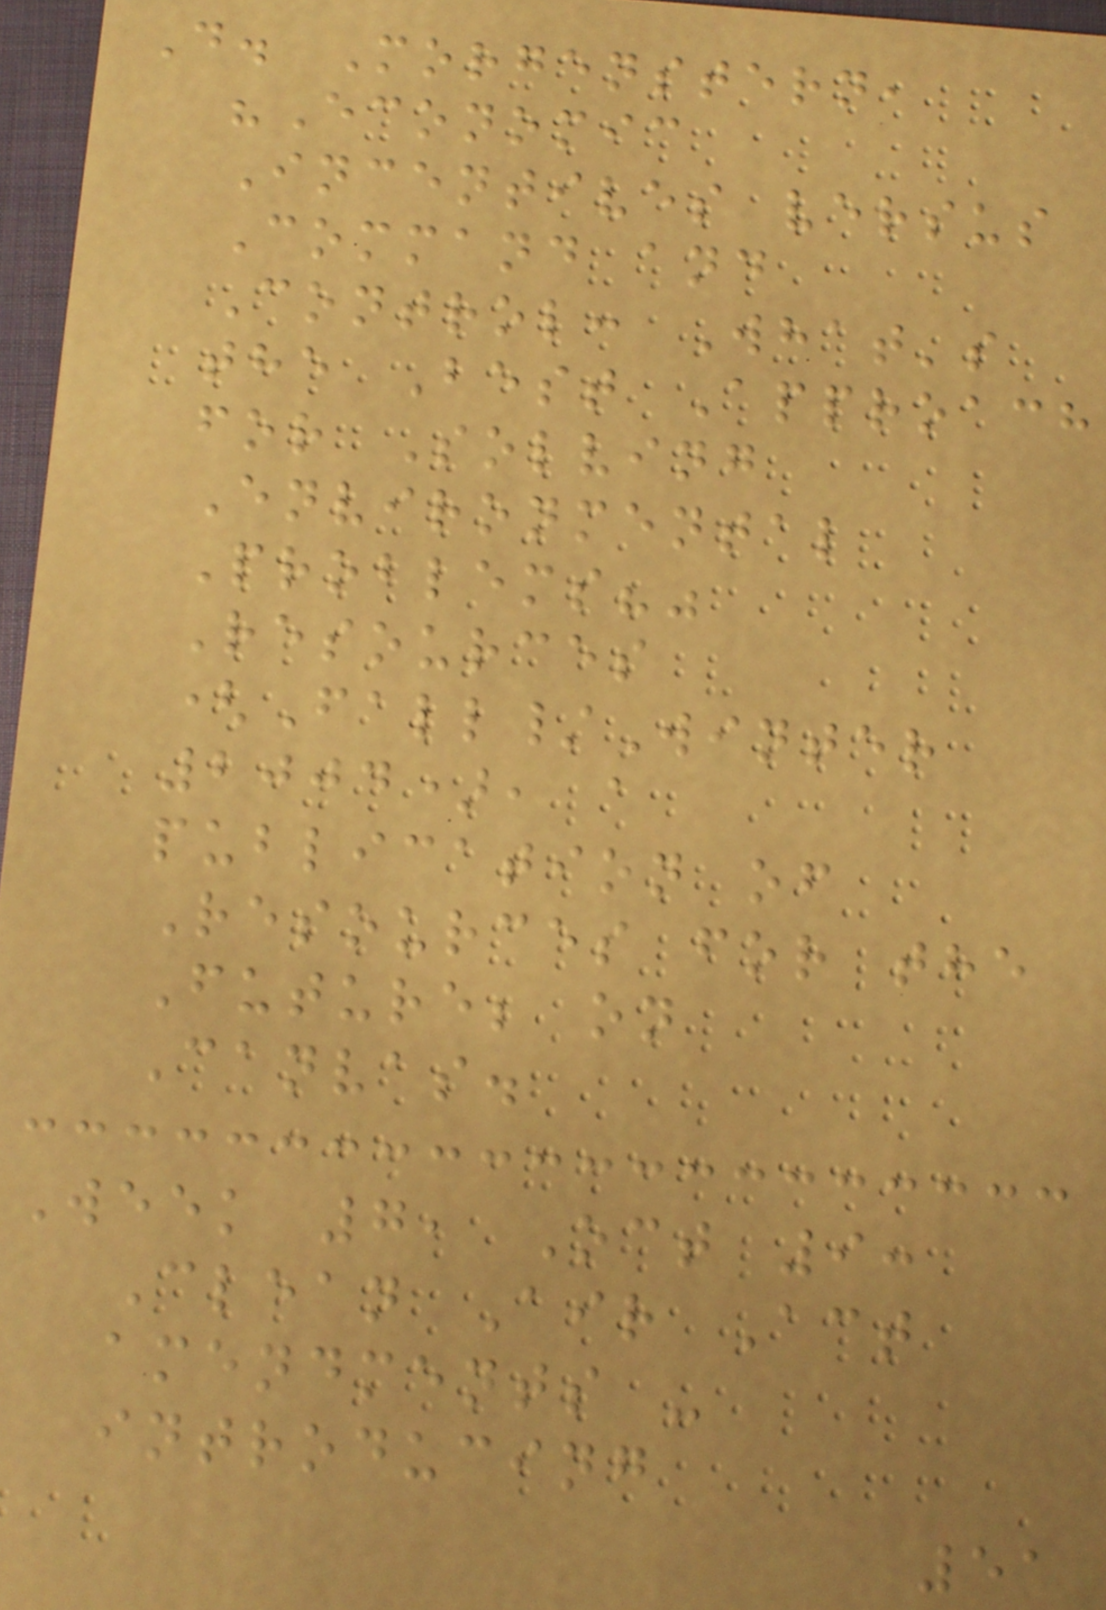D. Morgenstern,
"Economic
Incentives versus
Command and
Control: What's
the Best Approach
for Solving
Environmental
Problems?"
Resources
(Fall/Winter
2004), a
publication of
Resources for the
Future; on
Canvas.
Week 7, Oct 9:
Clean Air Act
amendments -
introducing
51
